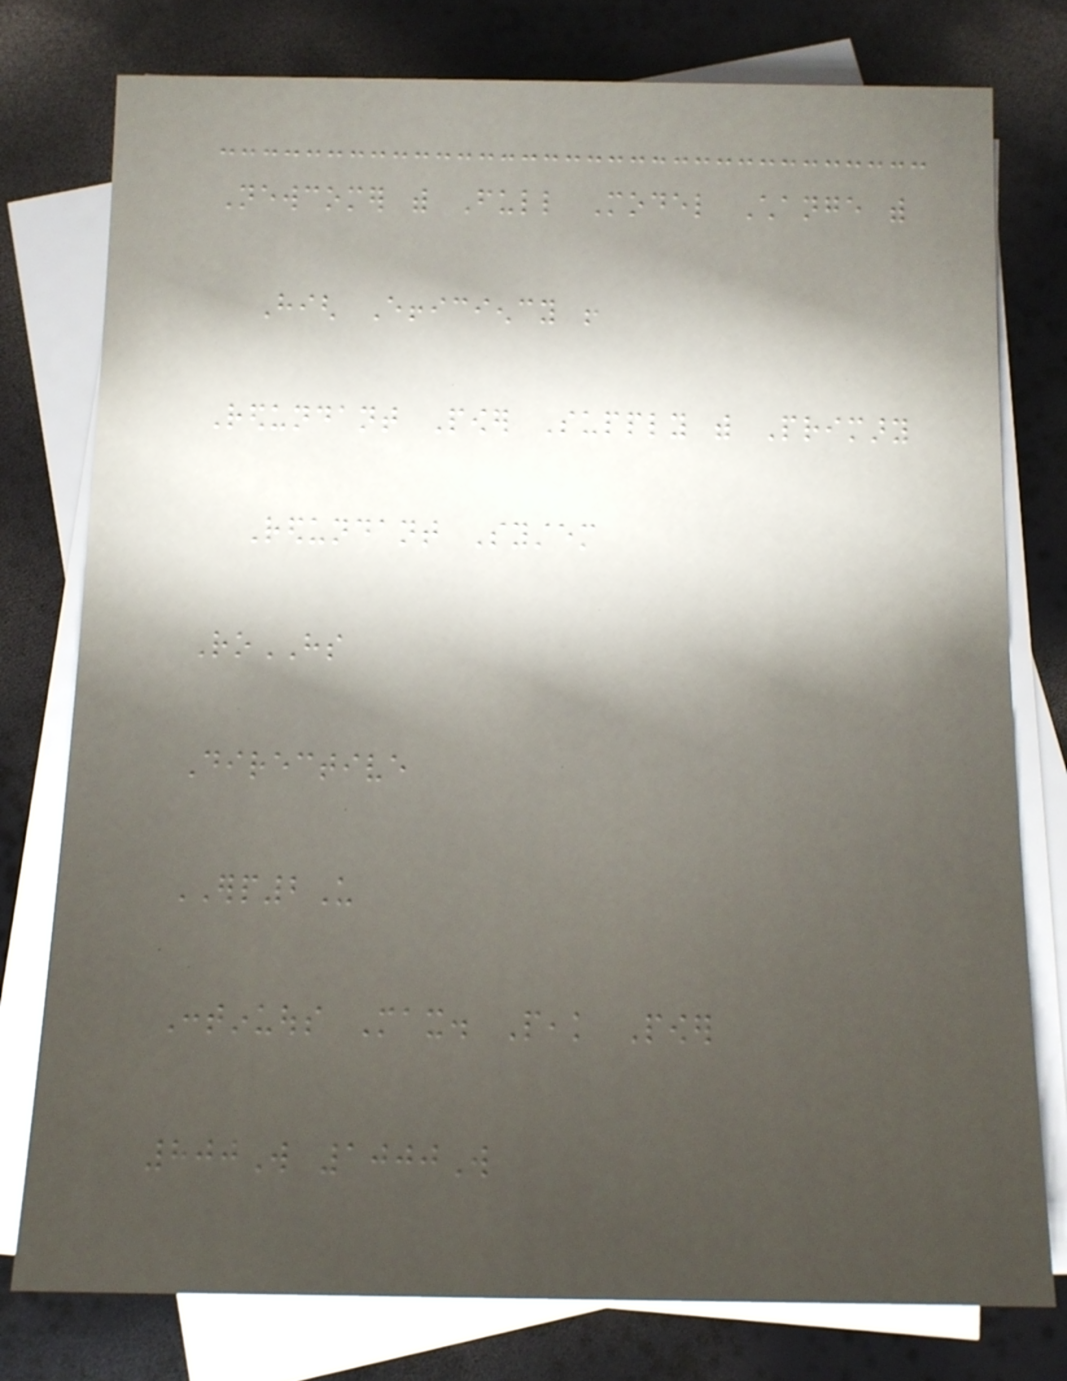Newcomer with Full Model Change with
High Efficiency !
Redundant Power Supply with Primary
Redundant System
RoHS
Directive
ERP2U
Continuous Max. Peak Power
800W 1000W
